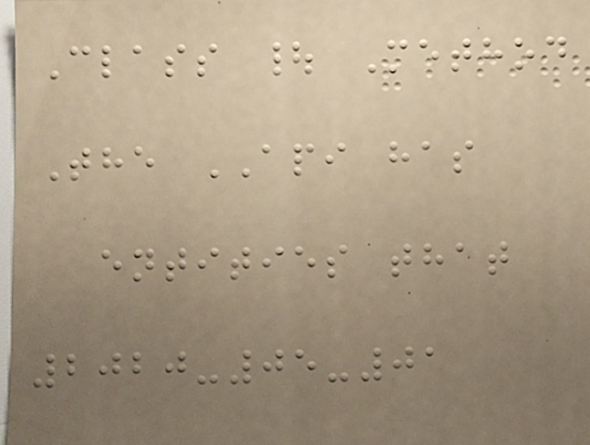Class | Method
The API has
entities that
2020-05-01
